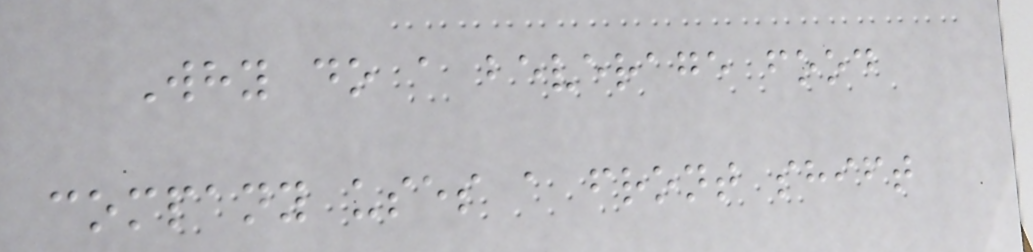Why do a beverage food
company uses a front shift
